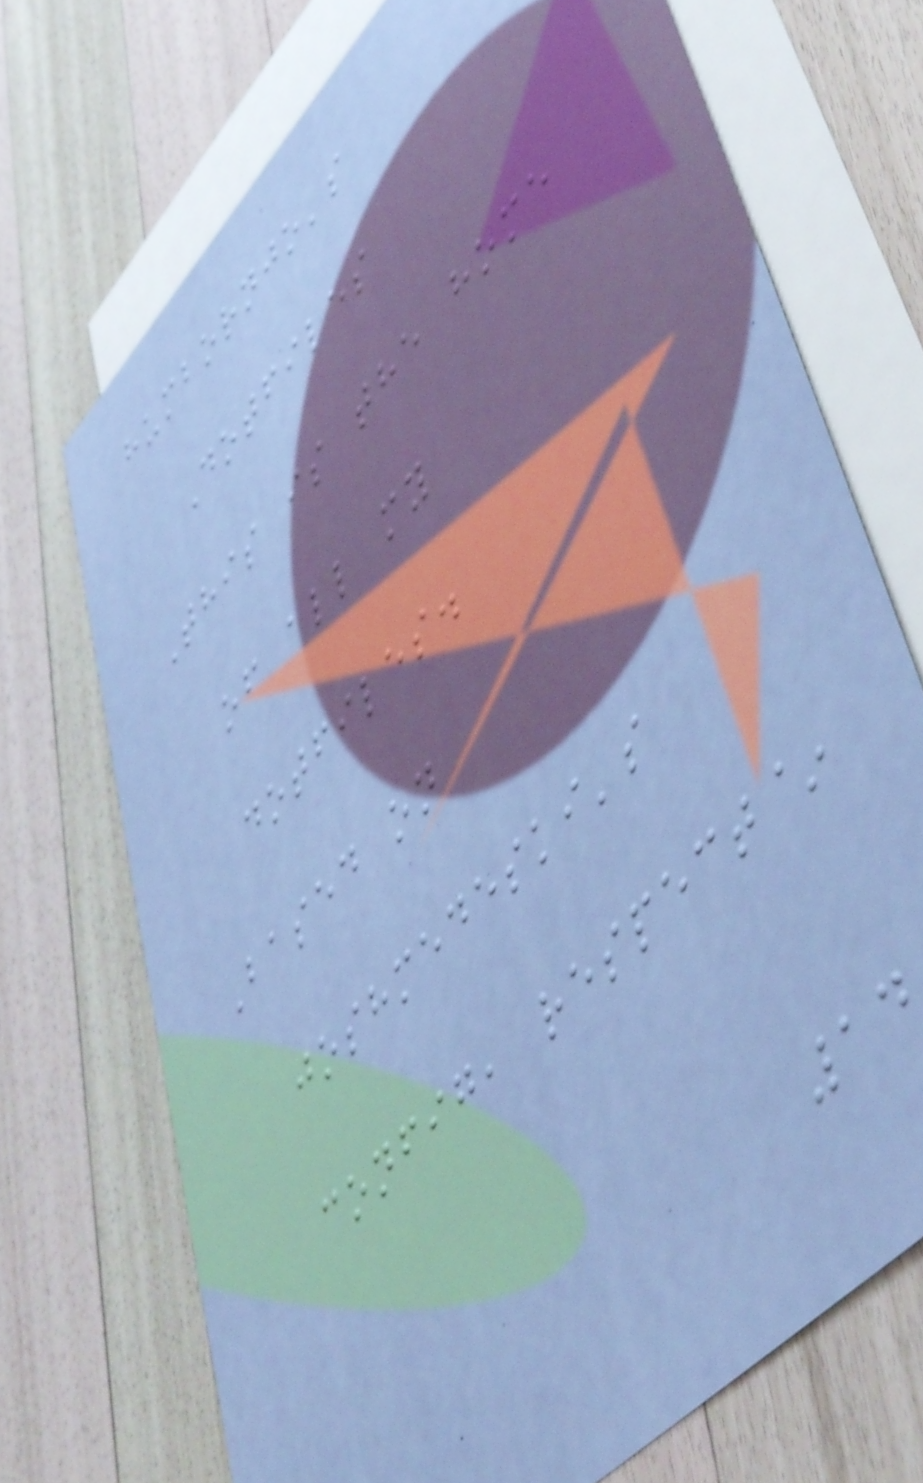humbornjo's
Dotfiles
This is the home
of all my
dotfiles.
Based on
joshmedeski's
config, respect~
14
